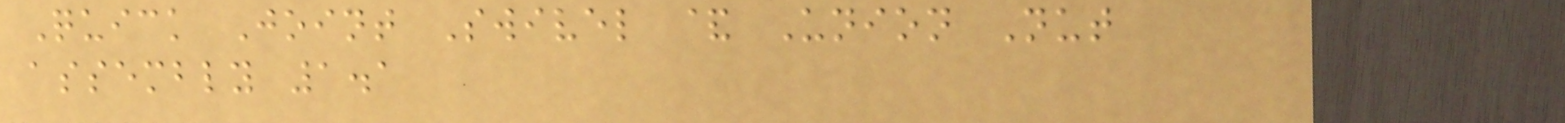Quick Joint Swivel & Union Nut
assembly 1.1
